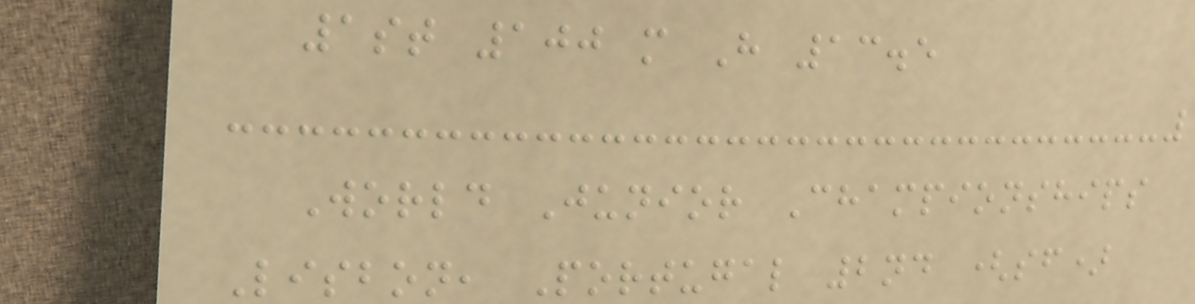1st 100 m H 13.5
World Junior Championships
Lisbon, Portugal 2nd (sf)
